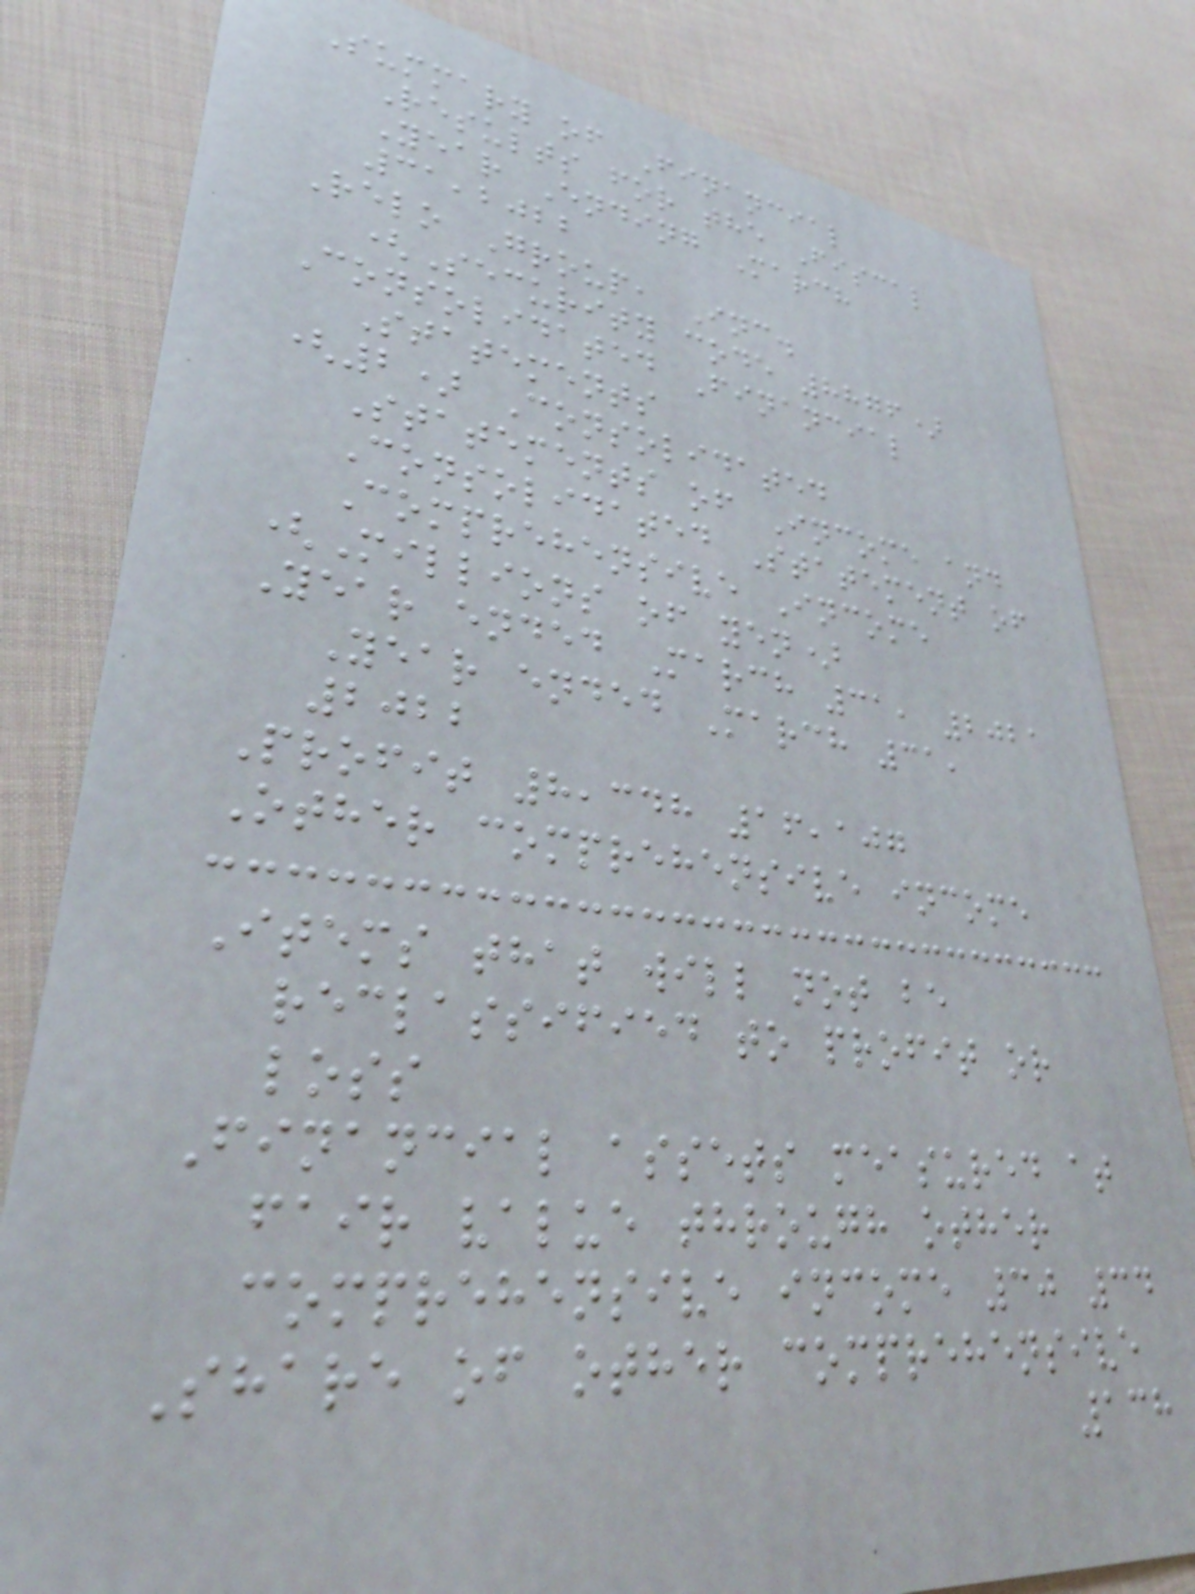Summary of Financial
Results for the Fiscal
Year Ending March
31,2022
Relo Group, Inc.
(Security code 8876)
Consolidated Financial
Statements
(2) Consolidated
Statements of Income and
Consolidated Statement of
Comprehensive Income
(Millions of yen)
Year ended March 31, 2021
Year ended March 31,
2022
Profit 8,348 16,107
Other comprehensive income
Items that will not be
reclassified to profit or
loss
Financial assets measured at
fair value through other
comprehensive income 30 34
Share of other comprehensive
138
